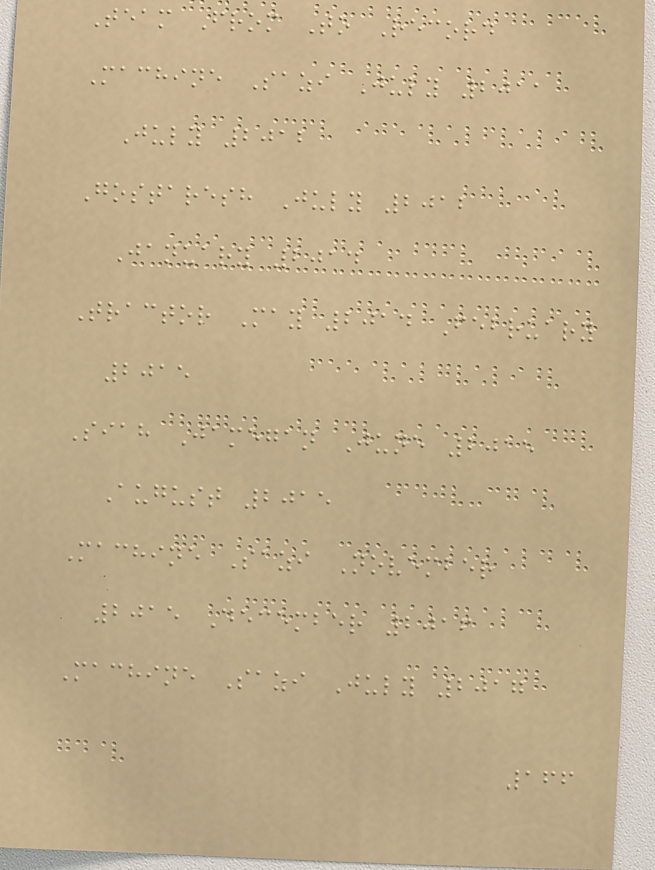Team From To Record
Machine Sazi July 2011
July 2012
Gostaresh July 2012
January 2014
Tractor May 2014 February
2015
Siah Jamegan June 2015
August 2015
Machine Sazi November
2015 December 2016
Machine Sazi July 2017
166
